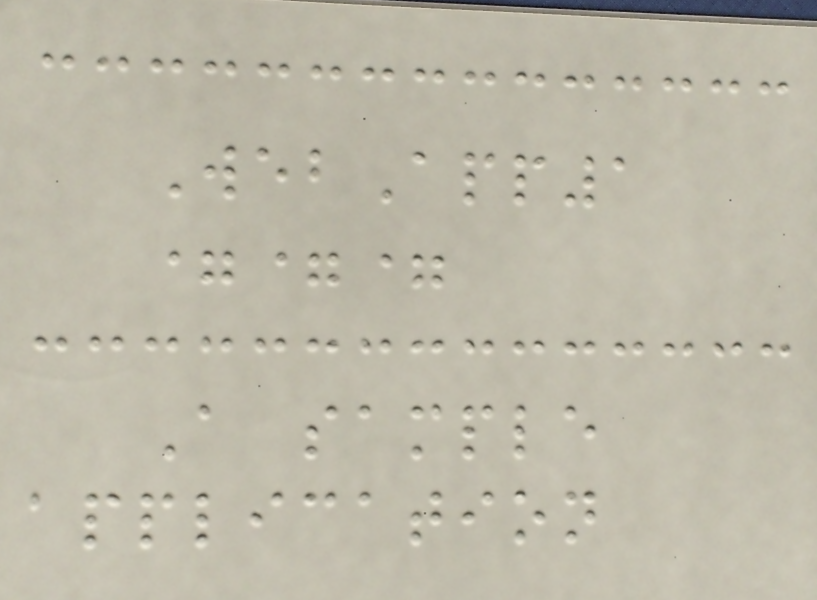WebApp1
===
A sample
application
